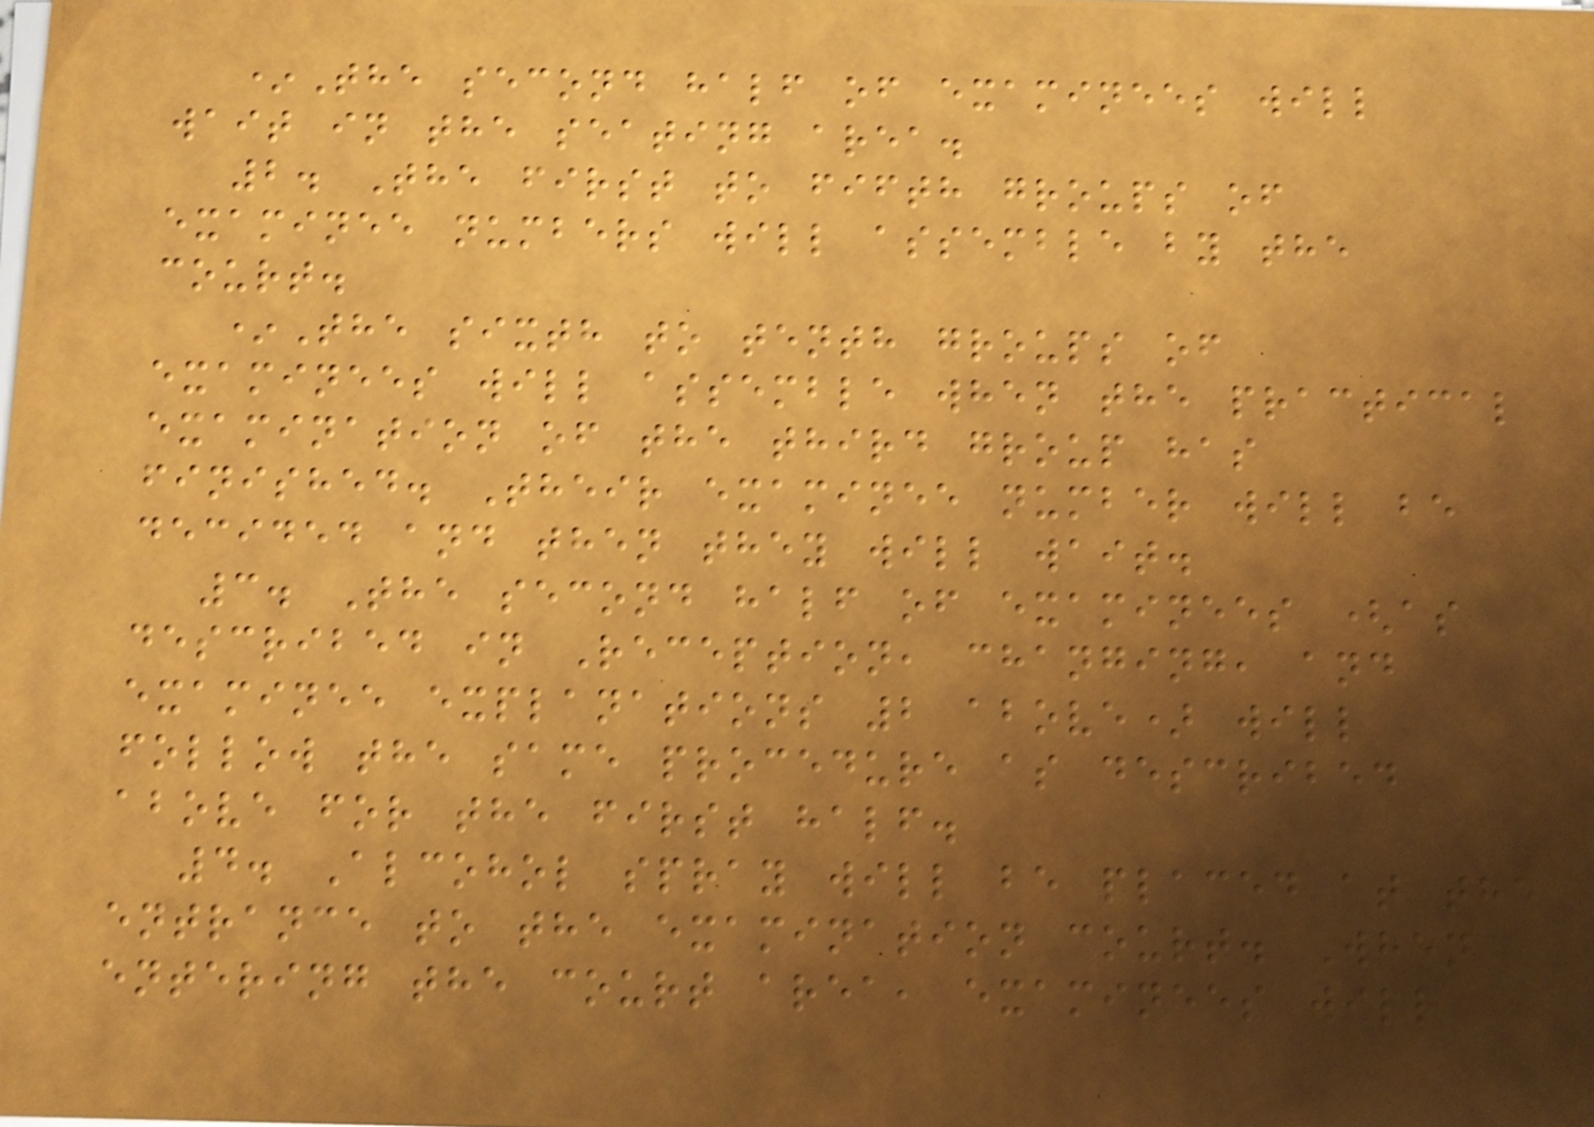*The second half of examinees will
wait in the seating area.
2. The first to fifth groups of
examinee numbers will assemble by the
court.
*The sixth to tenth groups of
examinees will assemble when the practical
examination of the third group has
finished. Their examinee number will be
decided and then they will wait.
3. The second half of examinees (as
described in Reception, changing, and
examinee explanations 2 above) will
follow the same procedure as described
above for the first half.
4. Alcohol spray will be placed at the
entrance to the examination court. When
entering the court area, examinees will
